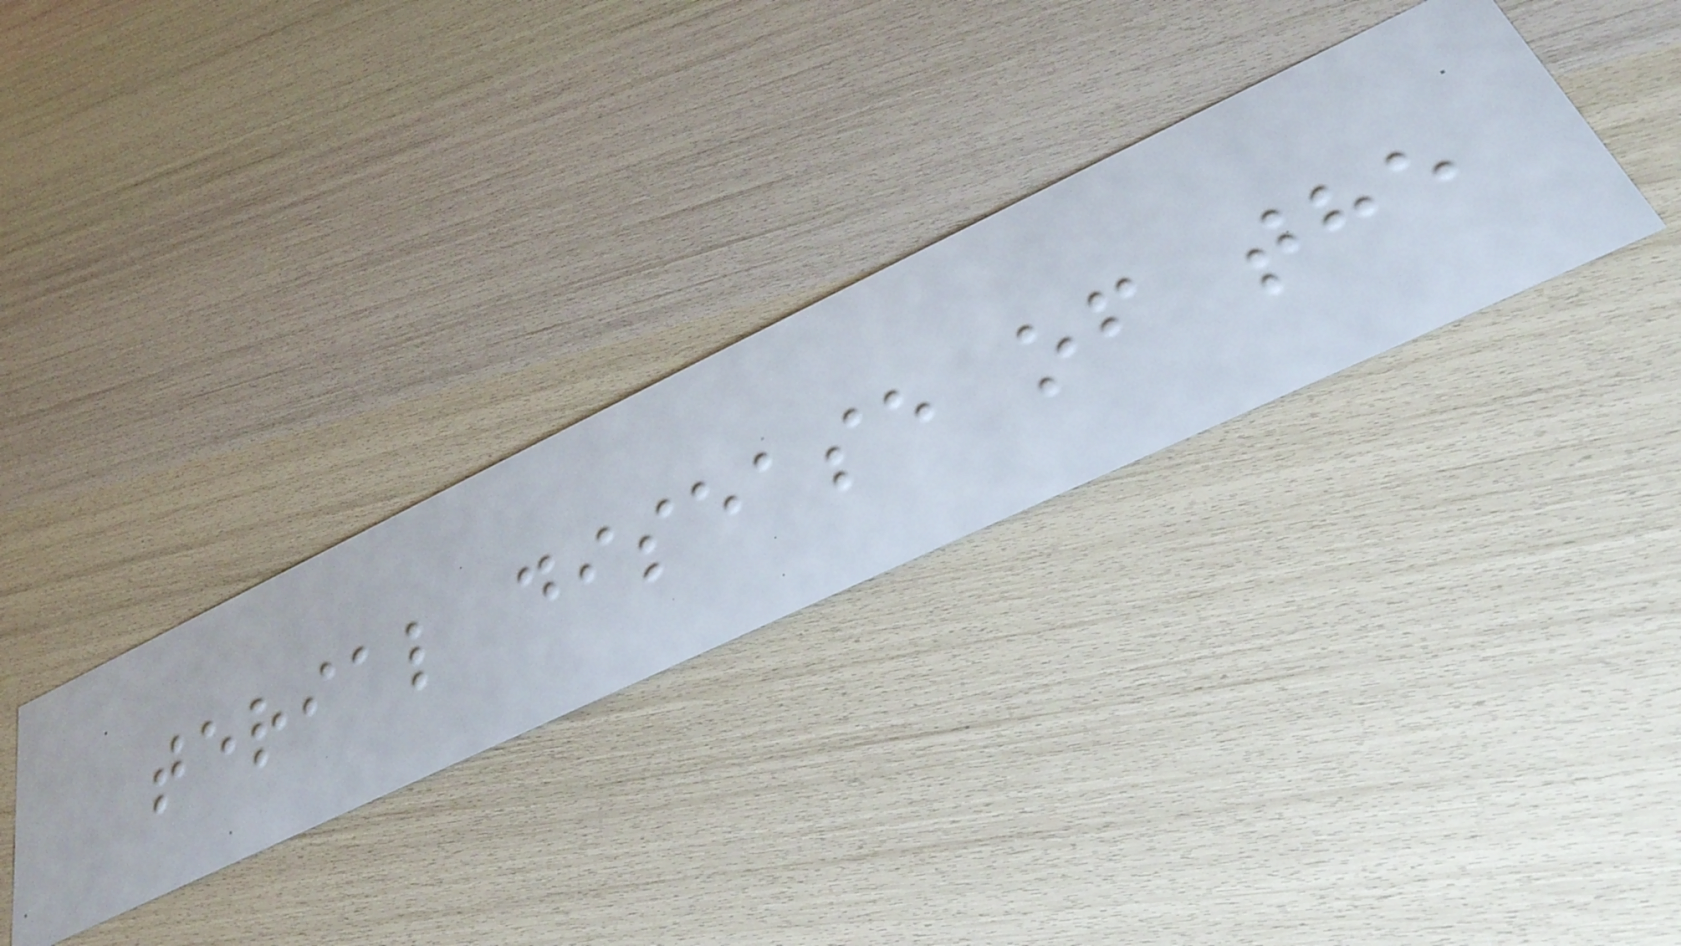terial disease of the
